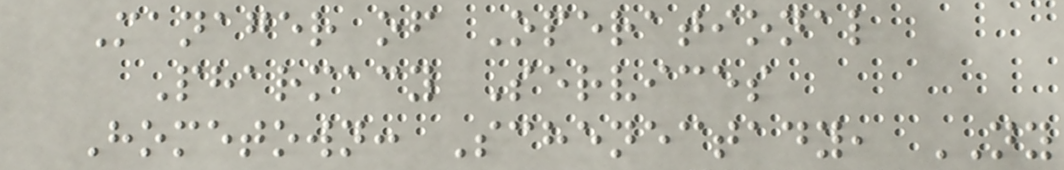Manager of Operational
Pharmacy Services
Hometown: Schenectady, NY
